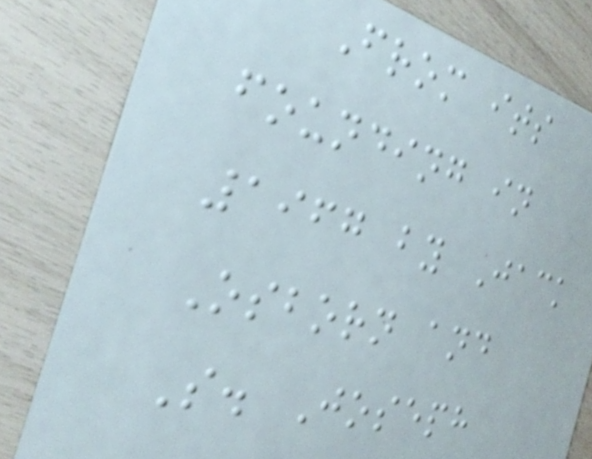From its
founding in
1967 by Jack
Osborn and
S. Joseph
